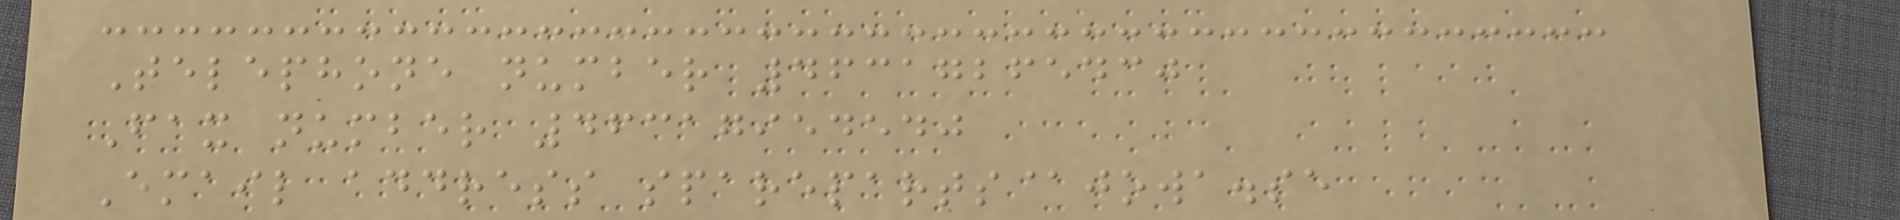Telephone number 46317265430
Fax number 46317954540
Email address spareparts@jowa.se
